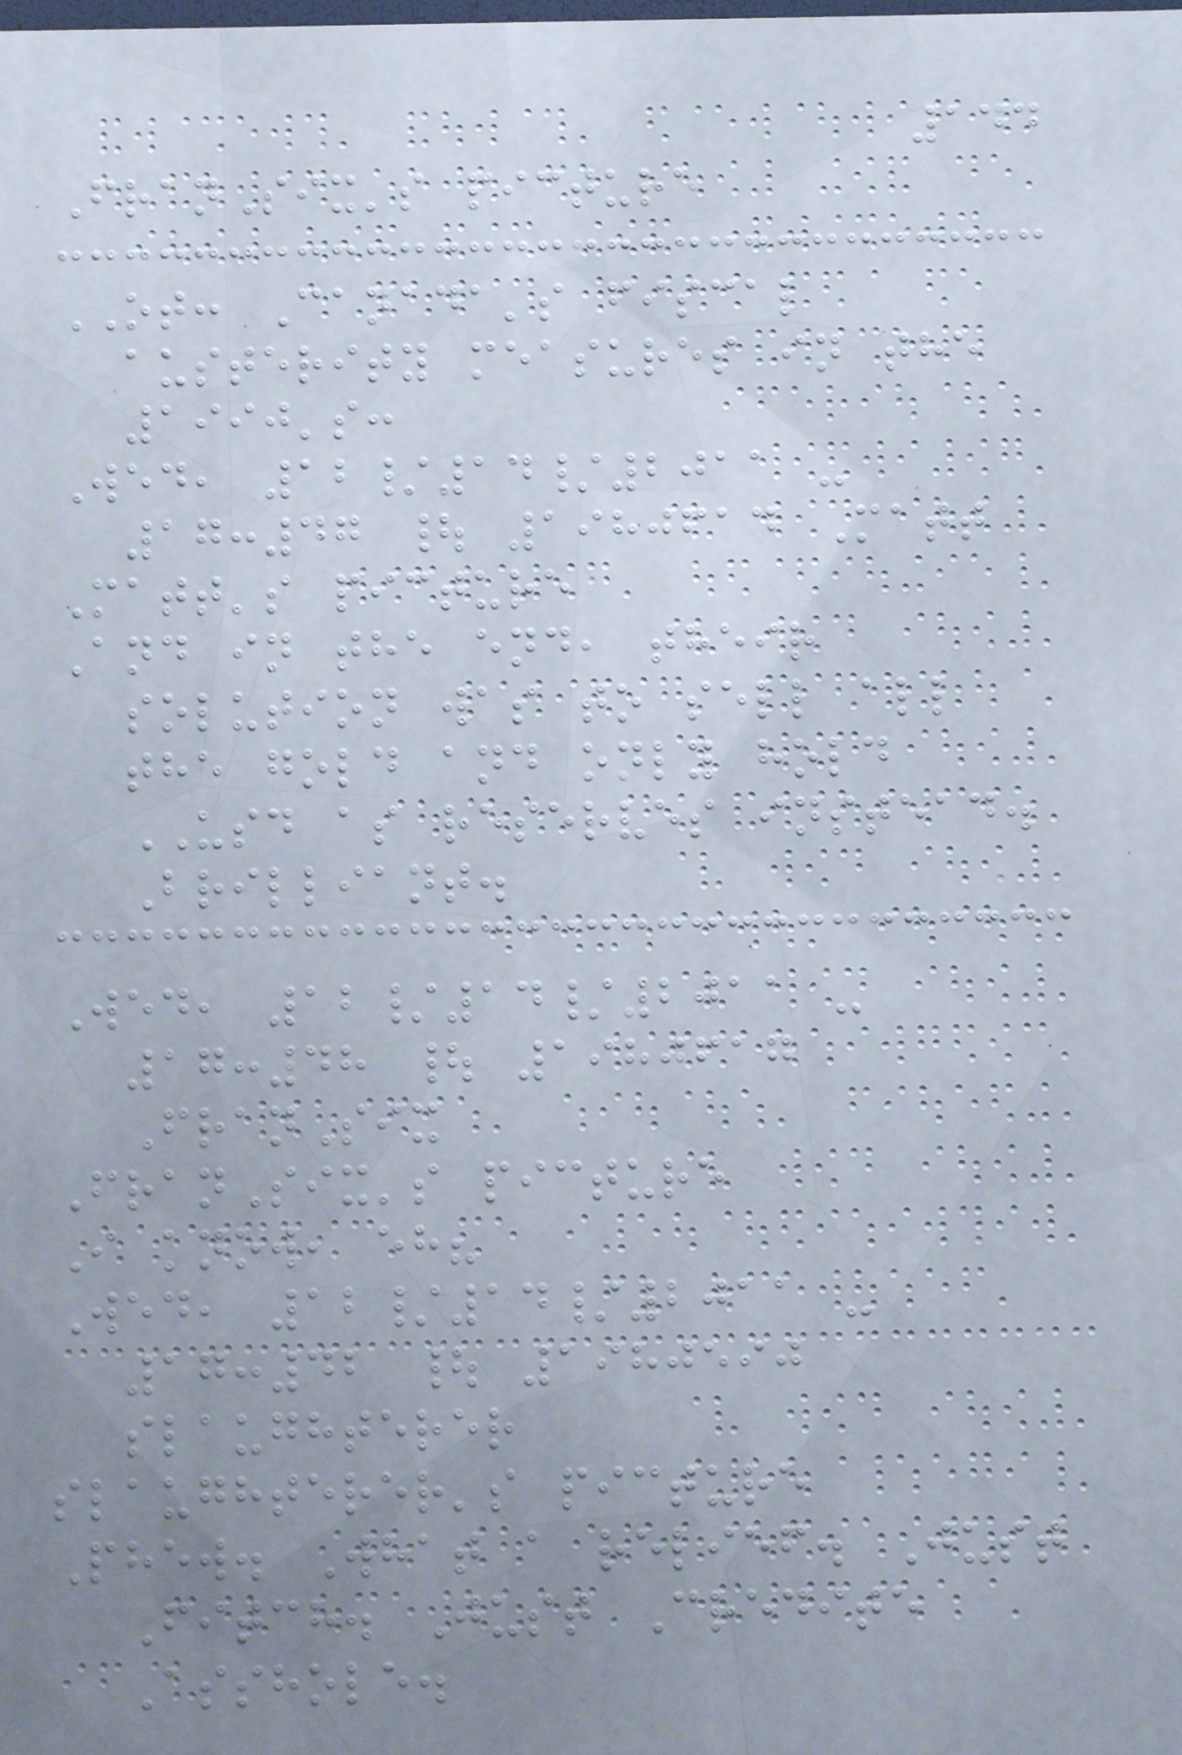144
FranSix's picture
OT: Canada's fiscal
austerity measures in the
1990's:
Wed, 12/14/2011 -
17:47 | 1980614 Matt
Matt's picture
And in the end, their
solution was to sell all
the gold and only hold
USD as reserves instead.
Brilliant.
Wed, 12/14/2011 -
17:48 | 1980617
FranSix
FranSix's picture
I know, eh?
Wed, 12/14/2011 -
17:42 | 1980590
slaughterer
slaughterer's picture
Phew. What a relief. Just
Fitch. Just Credite
Asshole.
